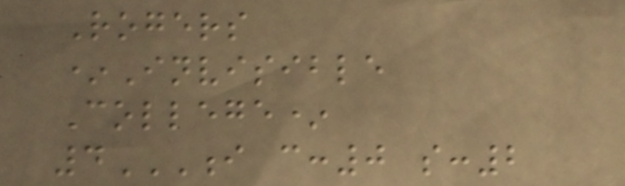Rogers
*Invisible
College*
4I C:0 S:2
